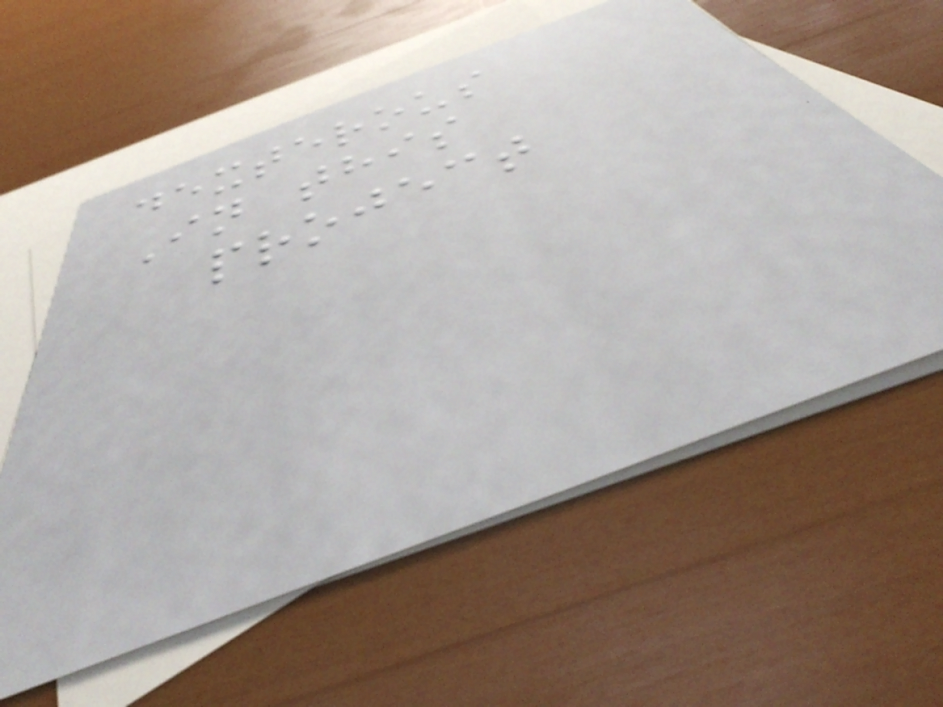dexterous
In this
project
